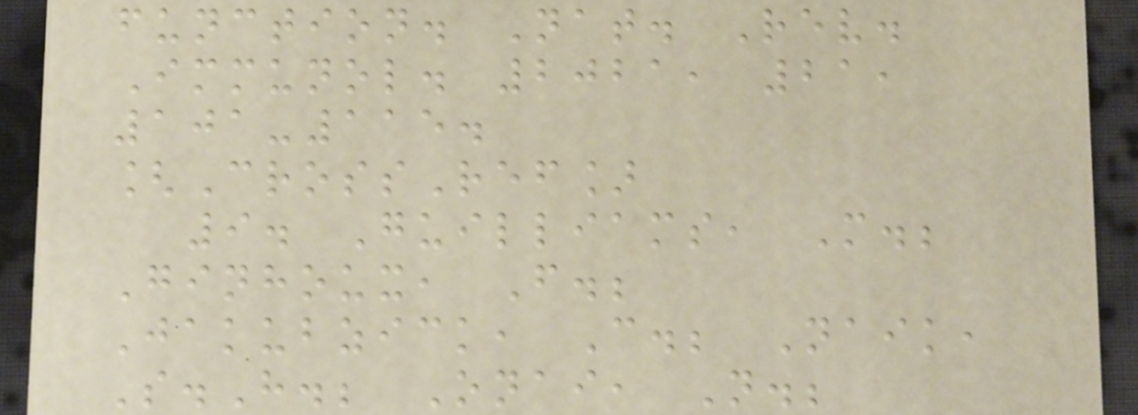function. Nat. Rev.
Immunol. 2021, 21,
101-115.
[CrossRef]
9. Guilliams, M.;
Ginhoux, F.;
Jakubzick, C.; Naik,
S.H.; Onai, N.;
